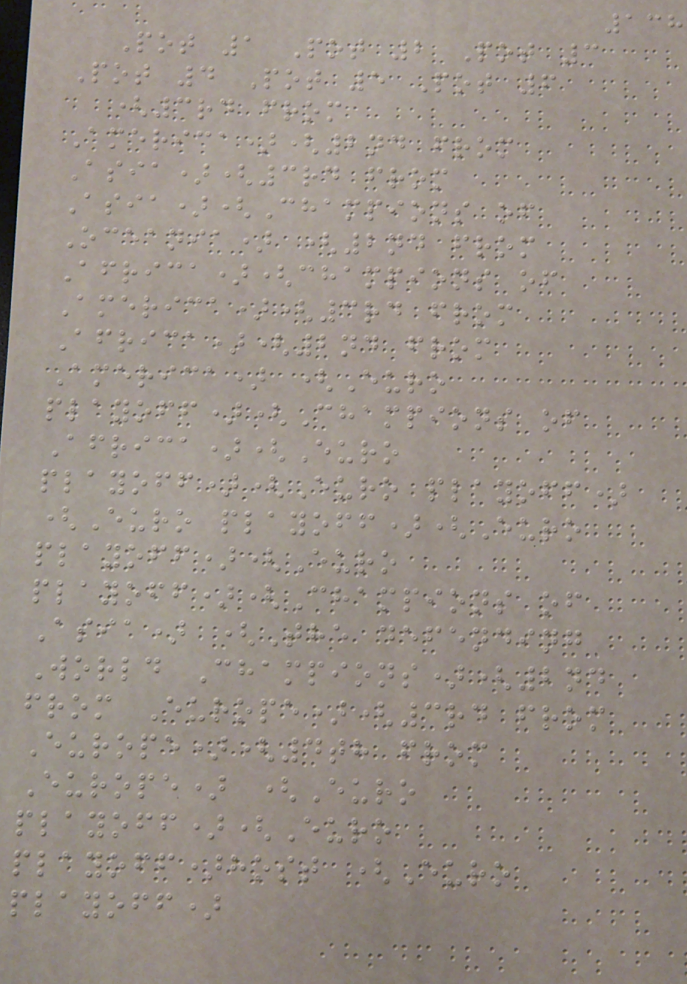138
Pot 1 Pot 2 Pot 3
Pot 4 Pot 5 Pot 6
(3rd from
America)(2nd from
Asia)(3rd from
Asia)(Champions of
Oceania) (2nd from
Africa)(champions of
America)(3rd from
Africa)(2nd from
America) (Euro
playoff)(Champions of
Africa)(Euro
playoff)(Euro playoff)
(Euro playoff)(Euro
playoff)(Euro
playoff)(Champions of
Asia) (The defending
World Champions)(2nd
from Europe)(3rd from
Europe)(4th from
Europe) (Euro
playoff)(Euro
playoff)host (Euro
playoff)
